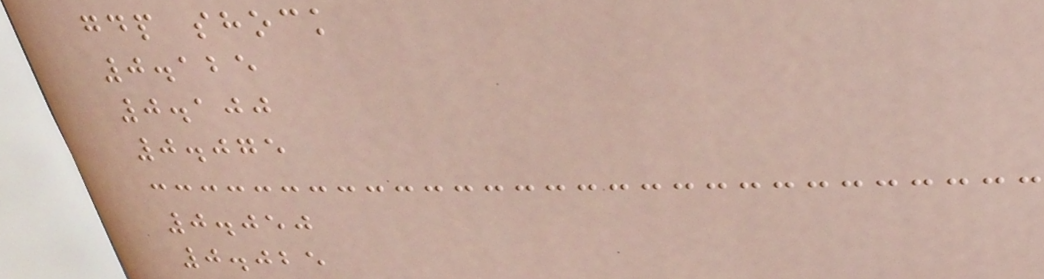gdp shock
0.125
0.100
0.075
0.050
0.025
